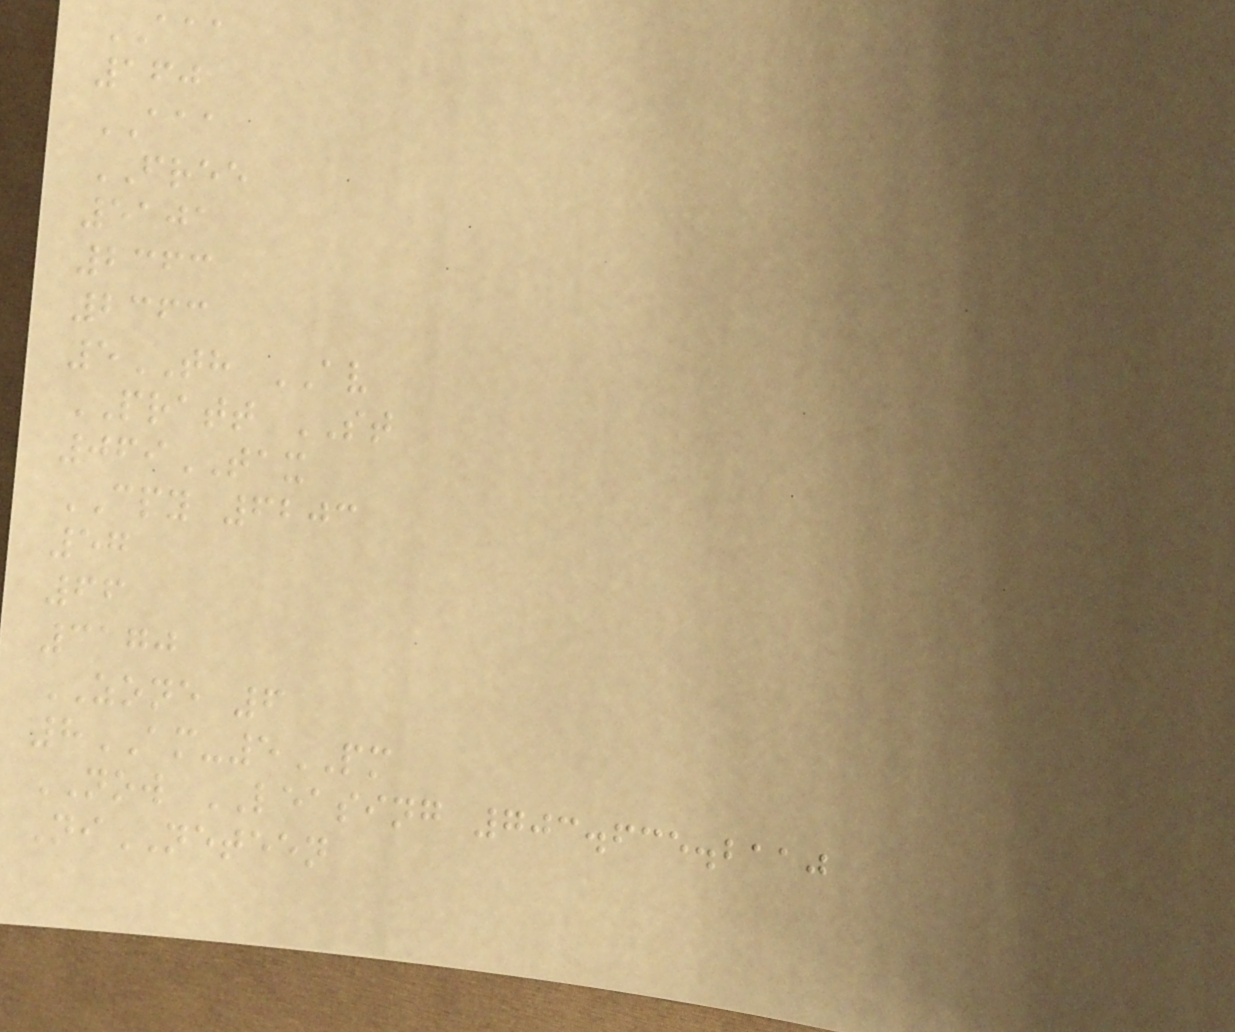AAA
160
AAA
FREE
5101
2363
2363
5TH AV
PRATT ST
069TAX
CPY 6203
57
66
3170
ZONE 6
8AM-5PM
NOW LEASING 703.635.2110
NiNETEEN
